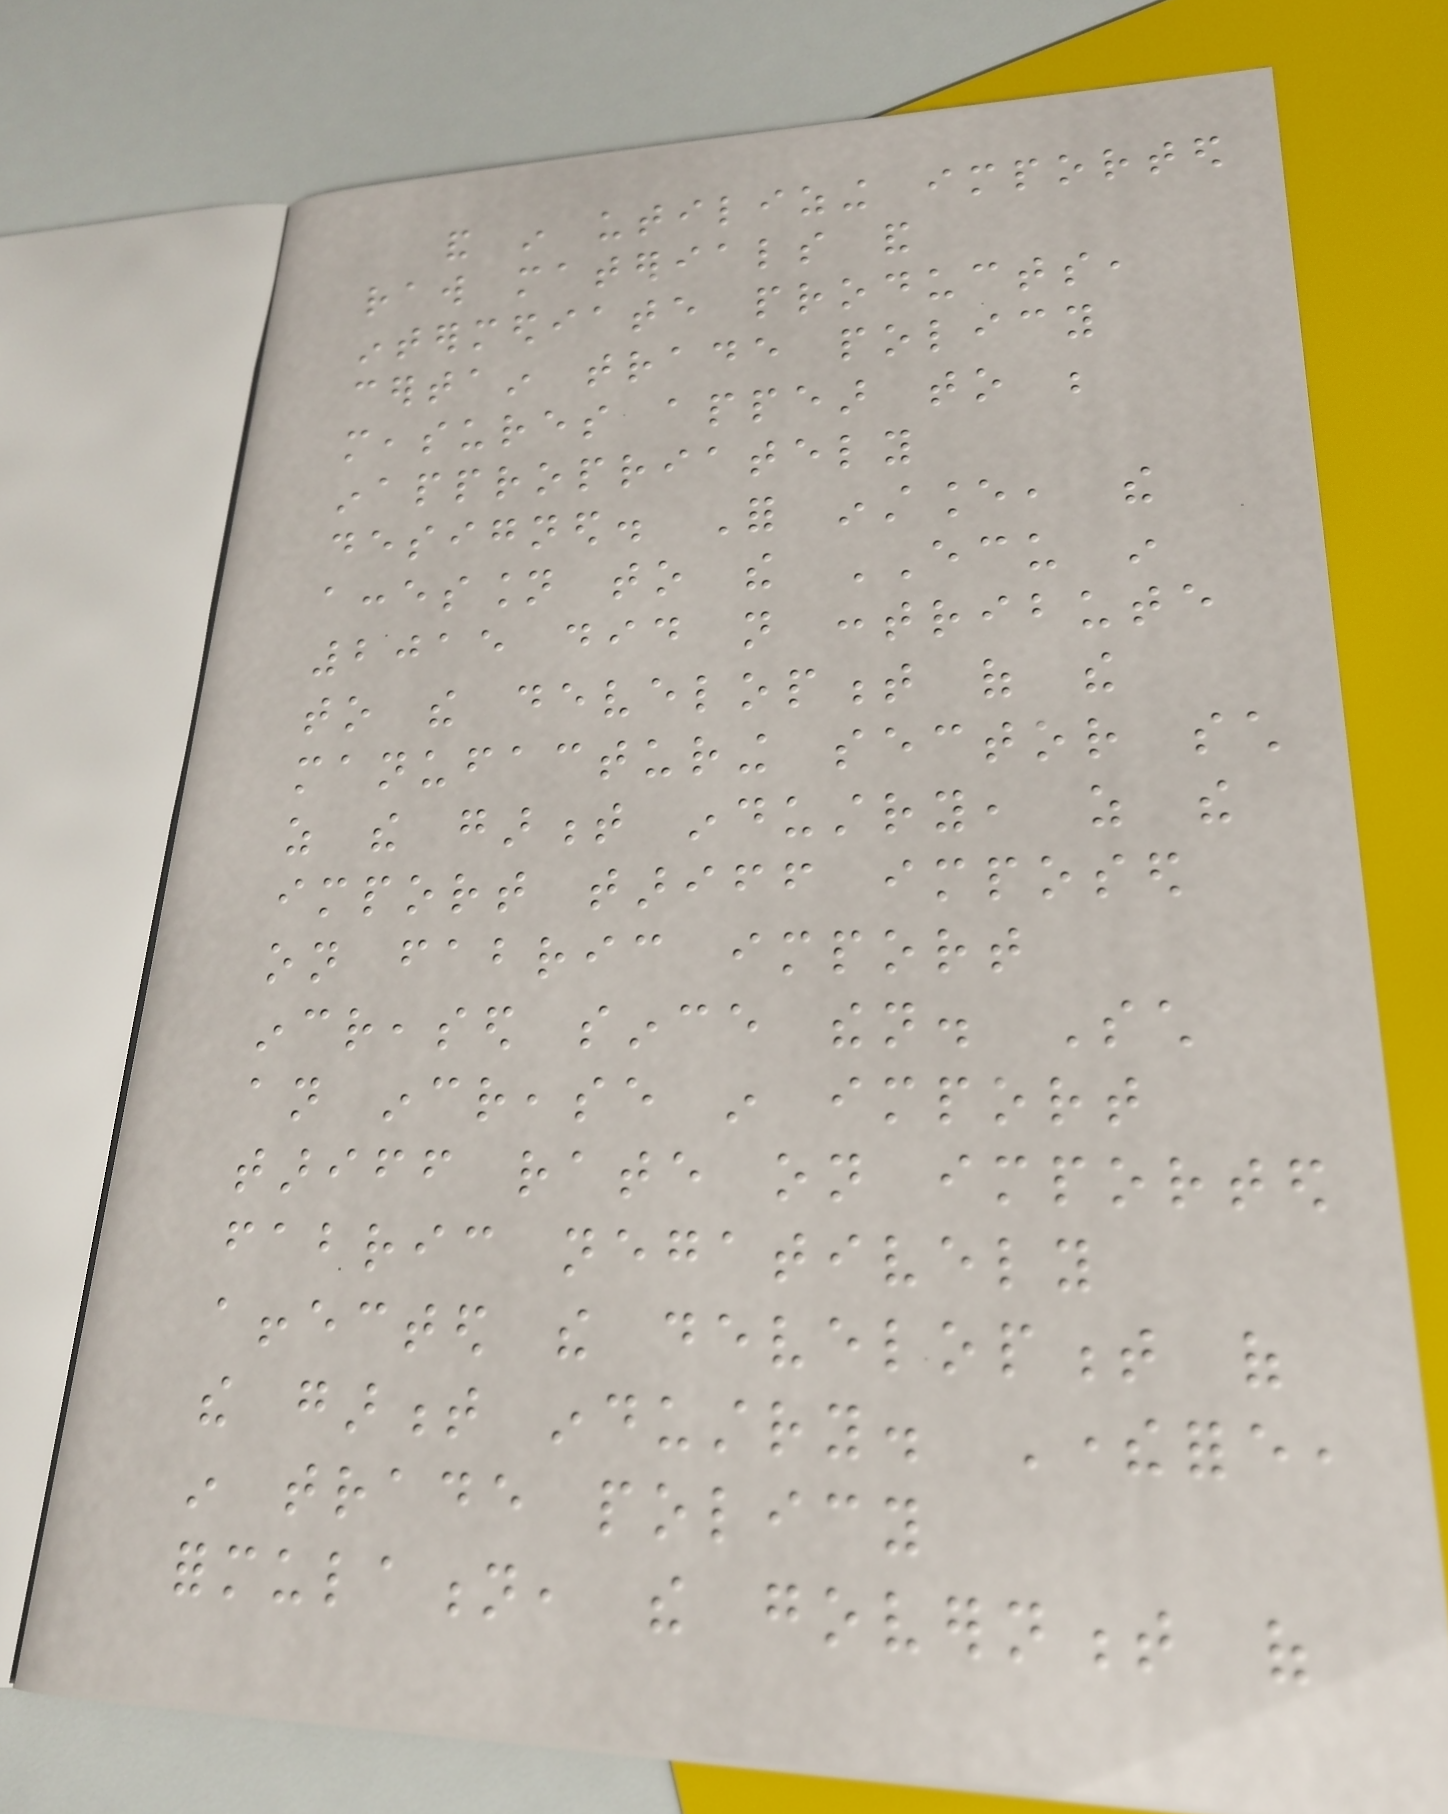and in utilizing imported
raw materials and
intermediate products,
certain trade policy
measures appear to be
inappropriately
designed. For instance, the
accession to the ECU in
2015 did not contribute
to the development of the
manufacturing sector such
as the garment industry, as the
import tariff imposed
on fabric import
increased since then. Such
an increase in import
tariff rate on imported
fabric negatively
affected the development of
the garment industry. Therefore,
in trade policy
formulation, the government of
